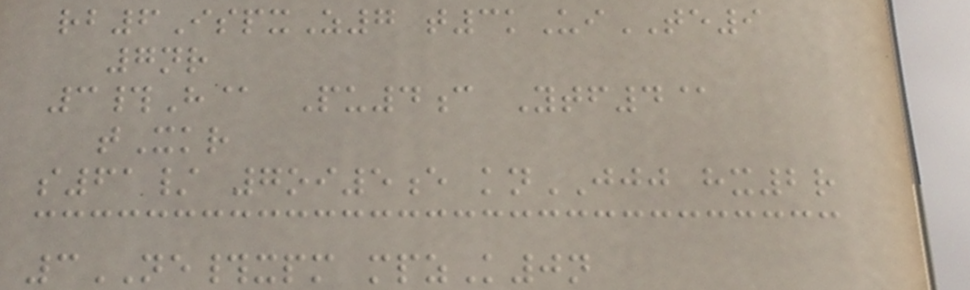rb6IspxZ7 t3kUiTE9
7nr
3#H@ Pu4c Ytf4@
tXkr
s61/ 7oi5e knJJJ hx2r
3NE#xpm mpzK0n
